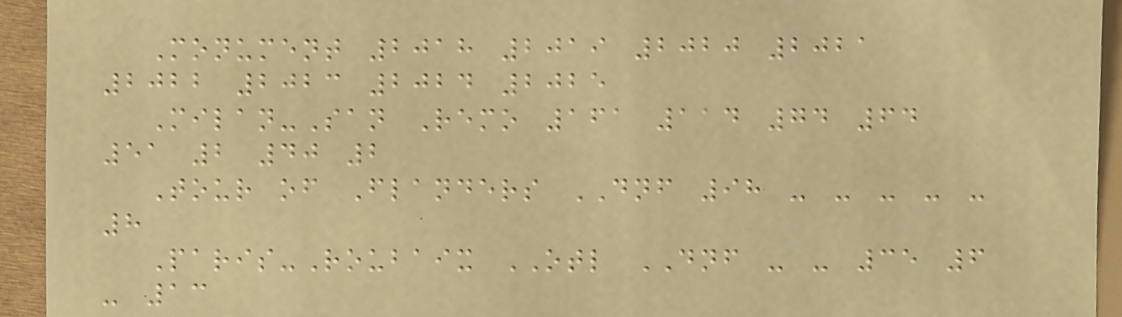Monument 2018 2019 2020 2021
2022 2023 2024 2025
Milan-San Remo 161 114 74 64
51 2 40 2
Tour of Flanders DNF 98 - - - - -
8
Paris-Roubaix OTL DNF - - 35 6
- 13
